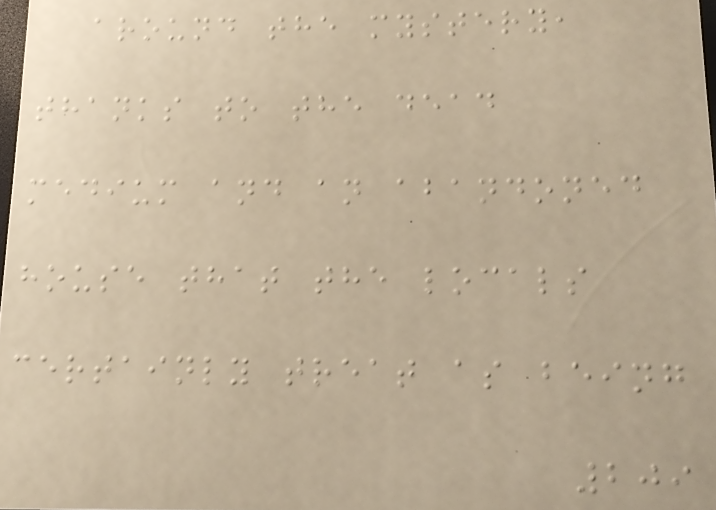around the mystery,
thanks to the dead
medium and an abandoned
house that the locals
certainly treat as being
209
